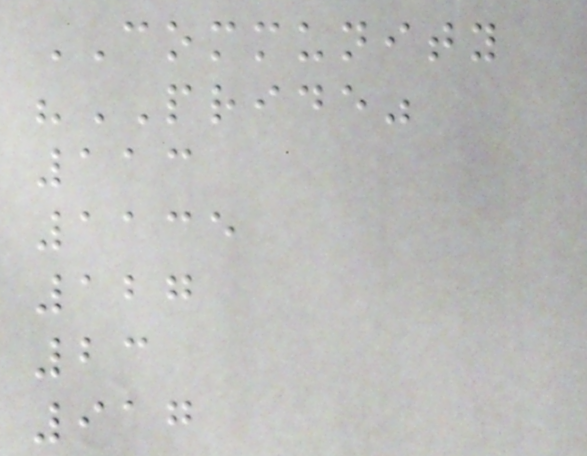COMMUNITY
"PRIDE"
113
1135
127
23
917
